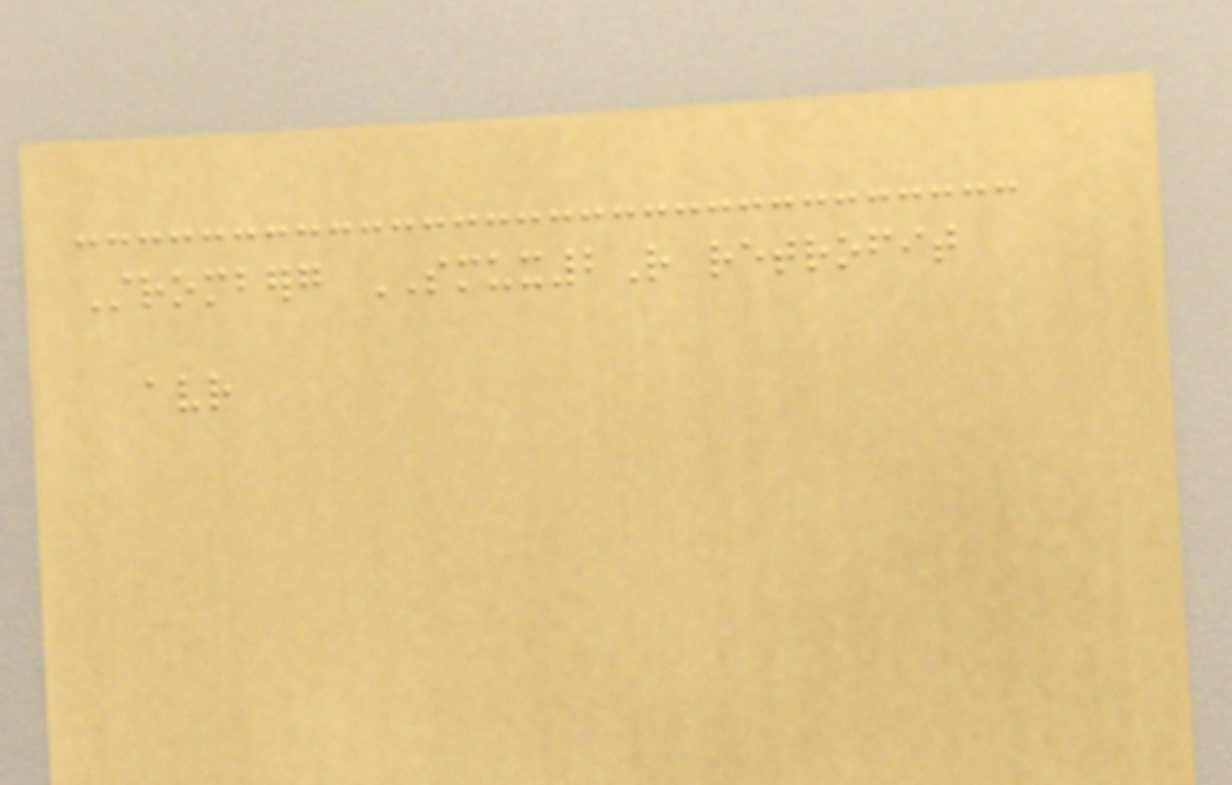Stromberg SMUX2R retrofit
avr
